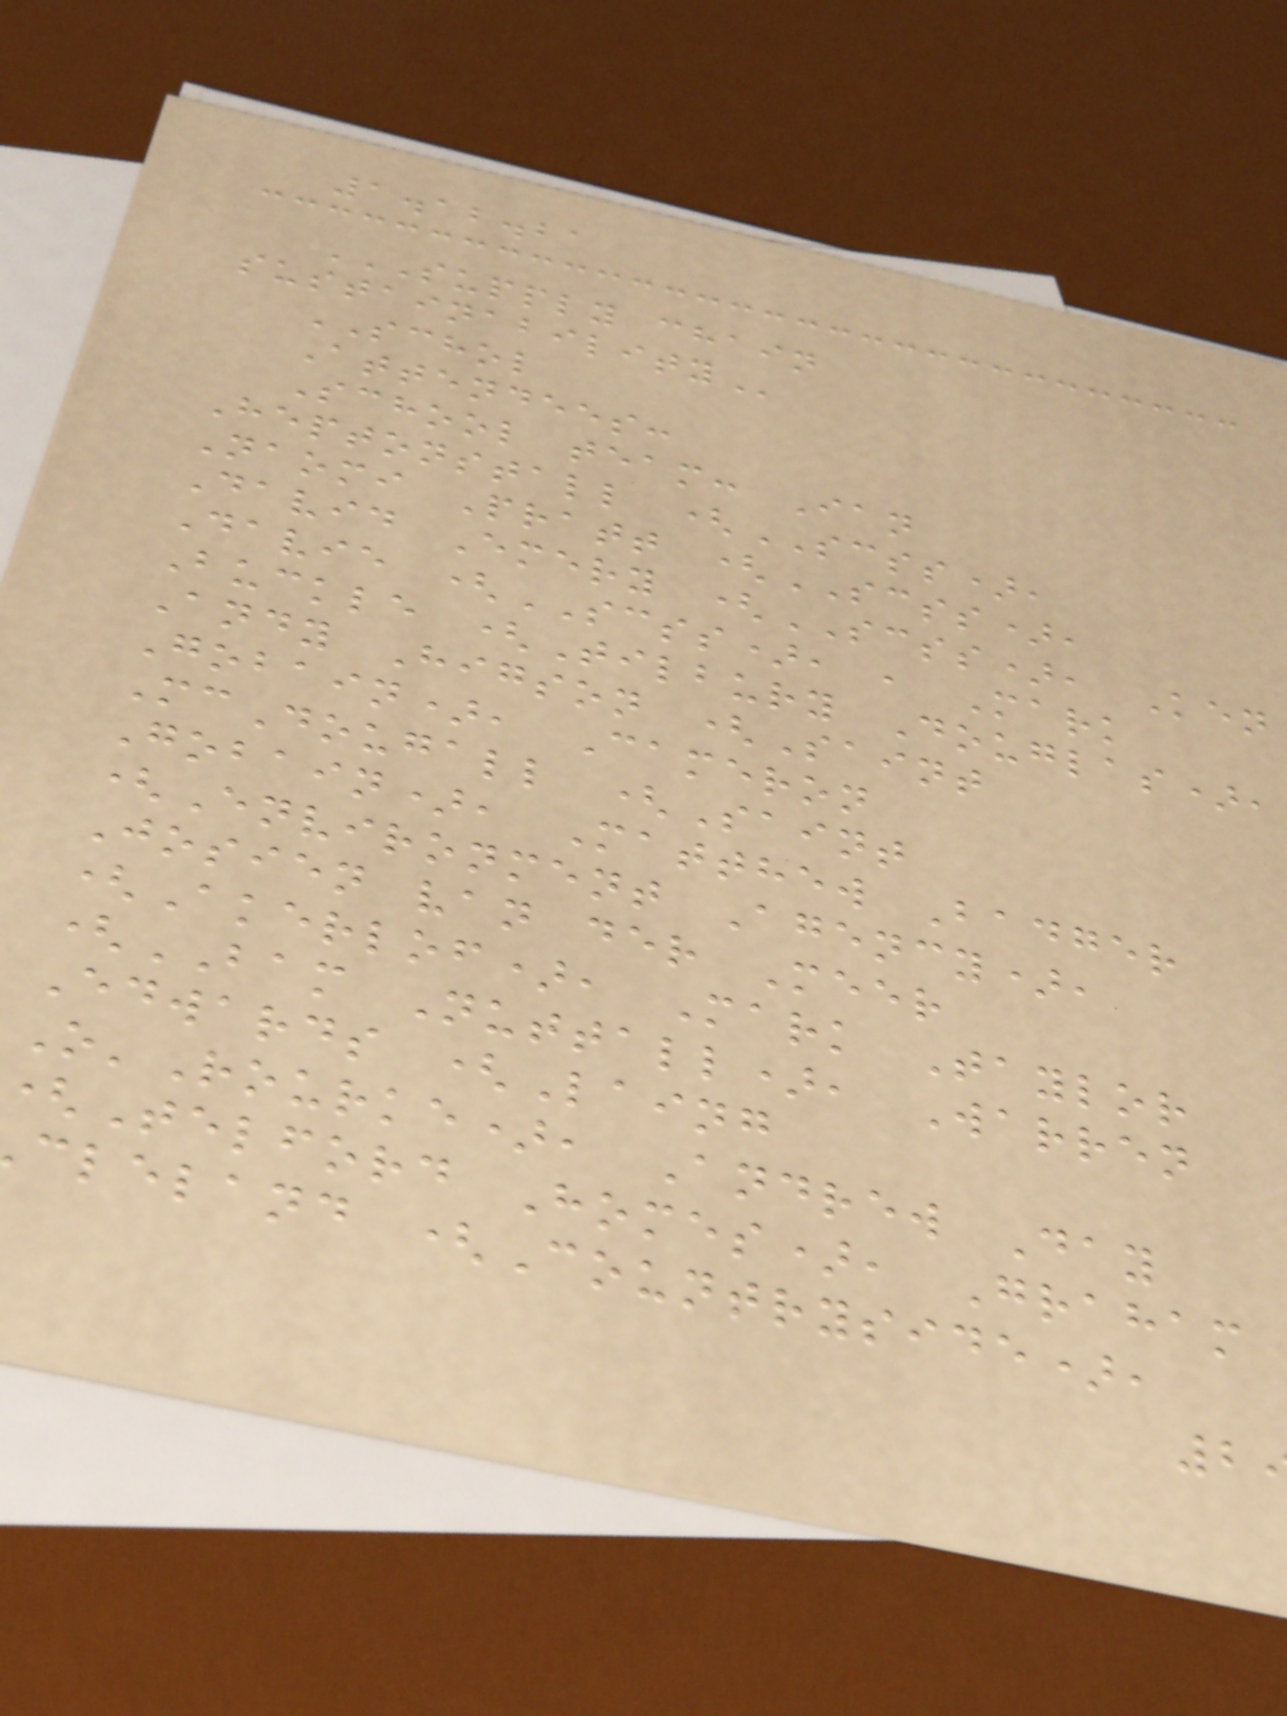1.12.21
SUPPLY CHAIN
SCHOL
Attendees:
School team: Ian
Heptonstall (SCSS),
Naomi Pratt (SCSS),
David Emery (SCSS), Ken
Davie (SCSS), , Mark
Buckle (Tilbury Douglas),
Andy Higson (Saint
Gobain), Cameron
McDougall (Saint
Gobain), Matthew Badger
(Environment Agency),
Josien van der Meer
(Akerlof), Mark Taylor
(BAM Nuttall), Warren
Edwards (Laing
O'Rourke), Andrew Day
Telford Homes), Graham
cleland (Countryside),
